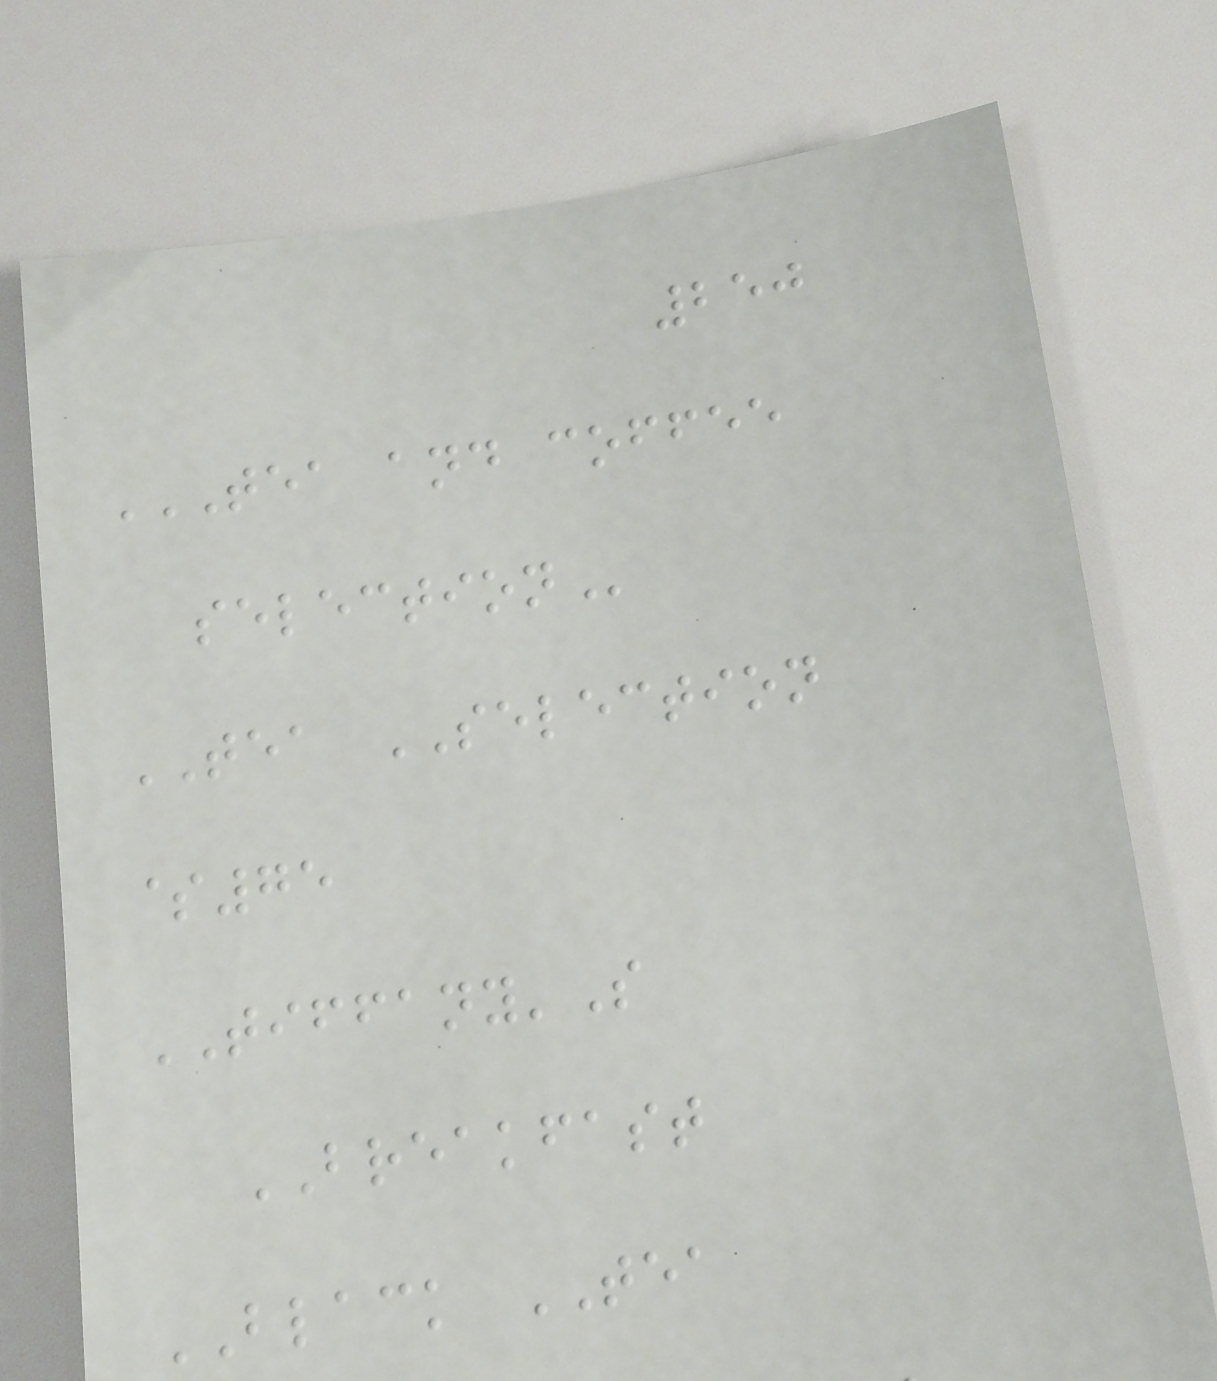250
TEA AND COFFEE
SELECTION
TEA SELECTION
$75
TIFFANY'S
BREAKFAST
BLACK TEA
